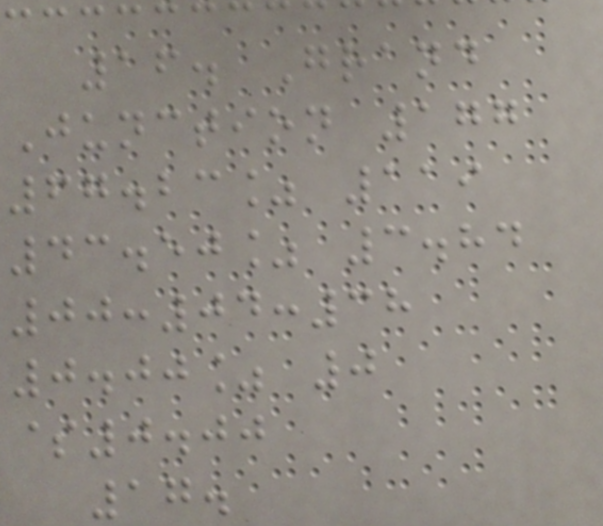16. Grand
Junction 177
67.23% 119
43.50% 3.84
00:04:38
0.00% 0
$0.00
17.
